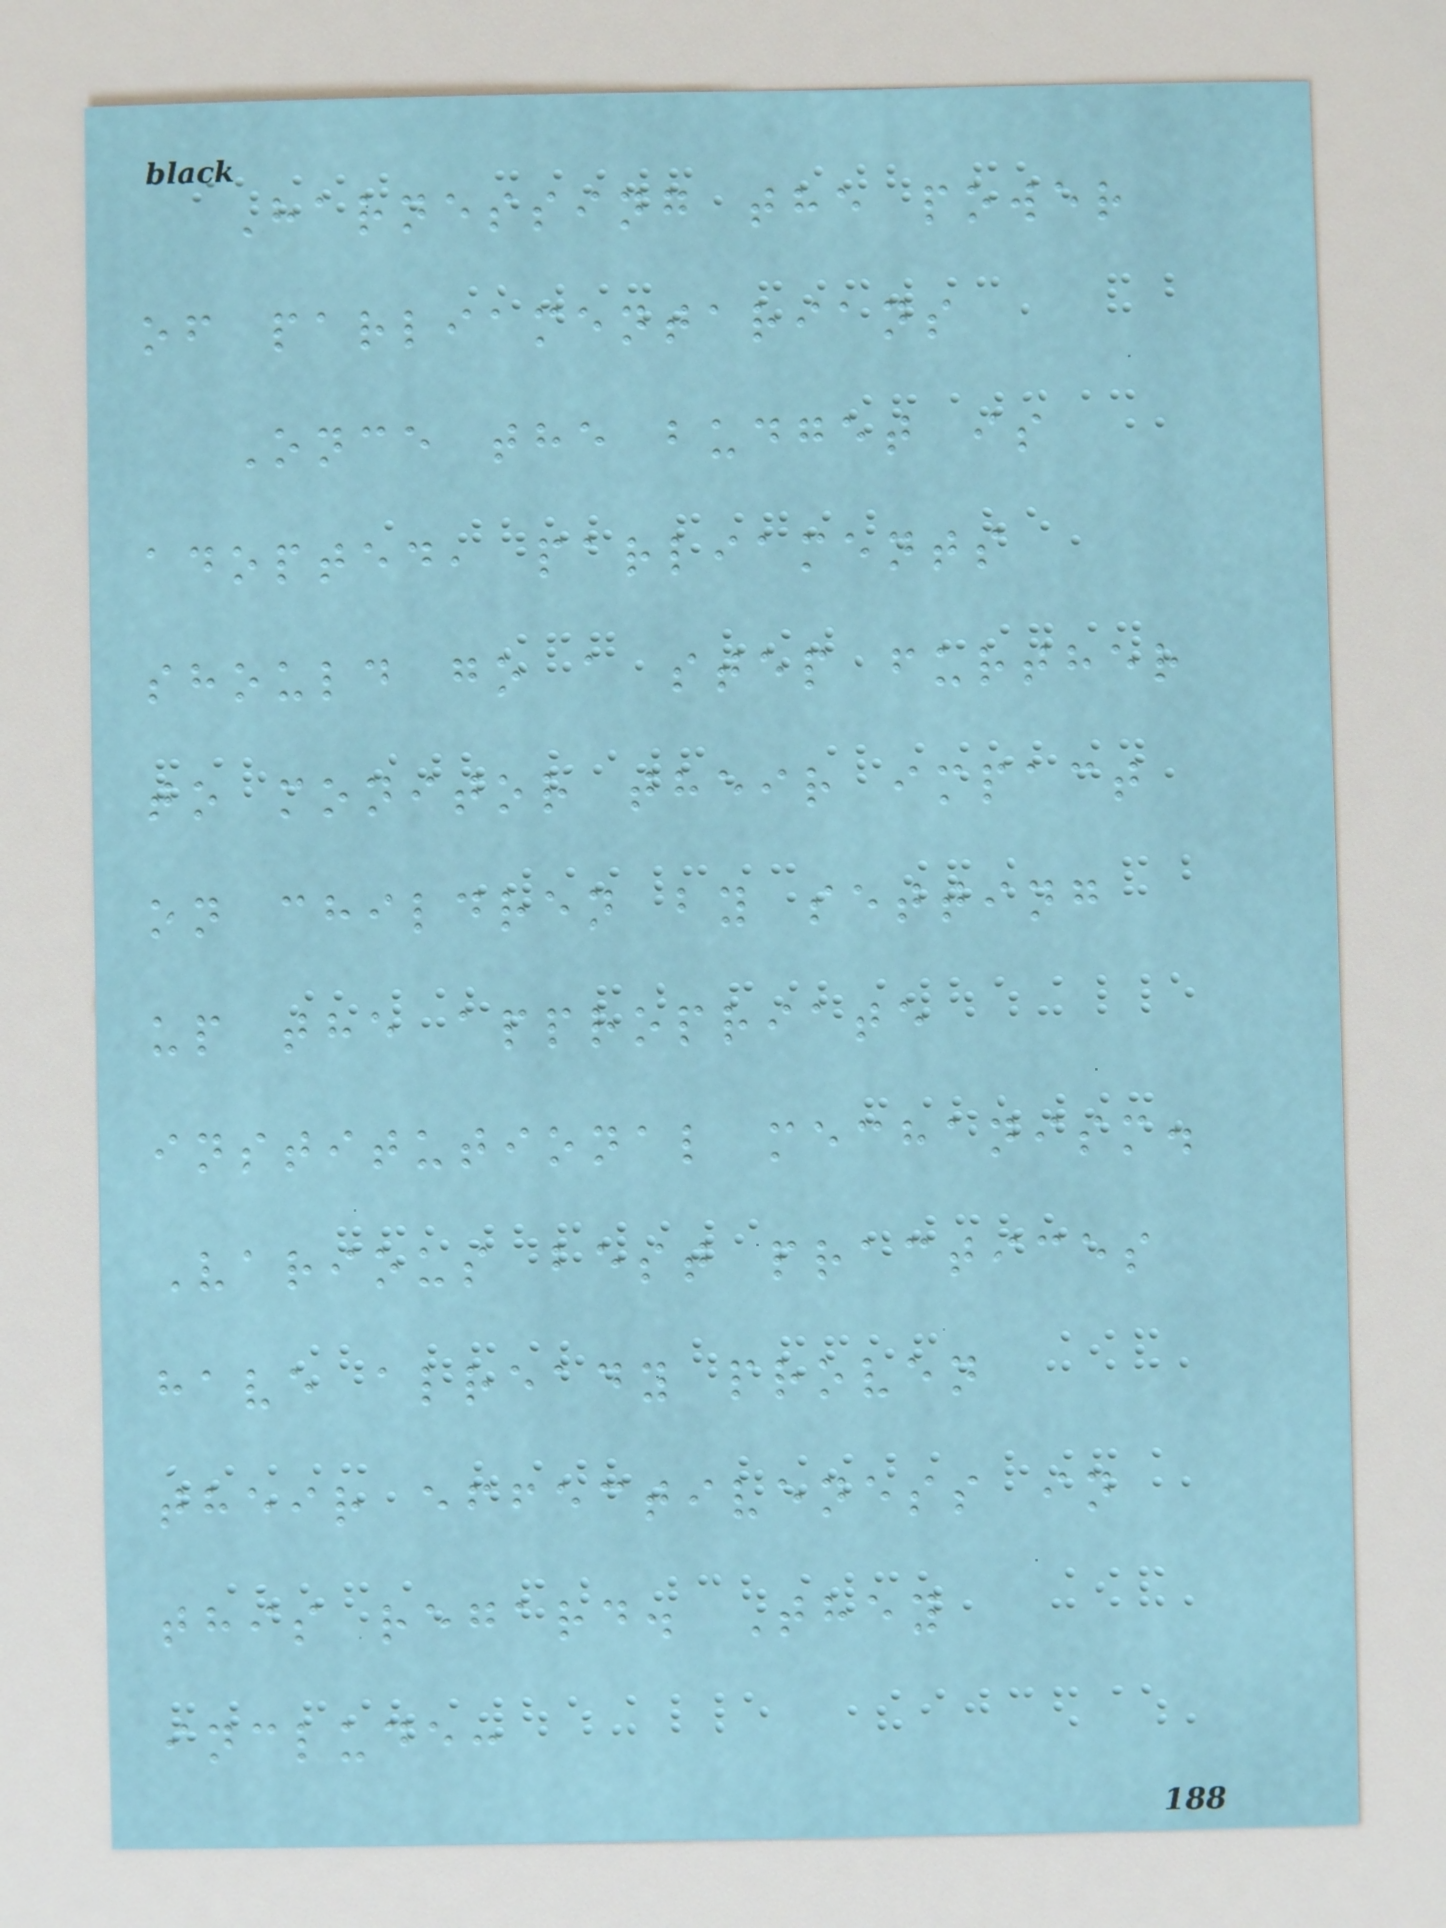Harnessing the power
of parliamentarians
Once the budget is
adopted, parliaments
should go a step further
to monitor their impact
on children by setting
up the appropriate
institutional mechanism.
Various best practices
have already proven
their effectiveness in
this regard. They
include:
